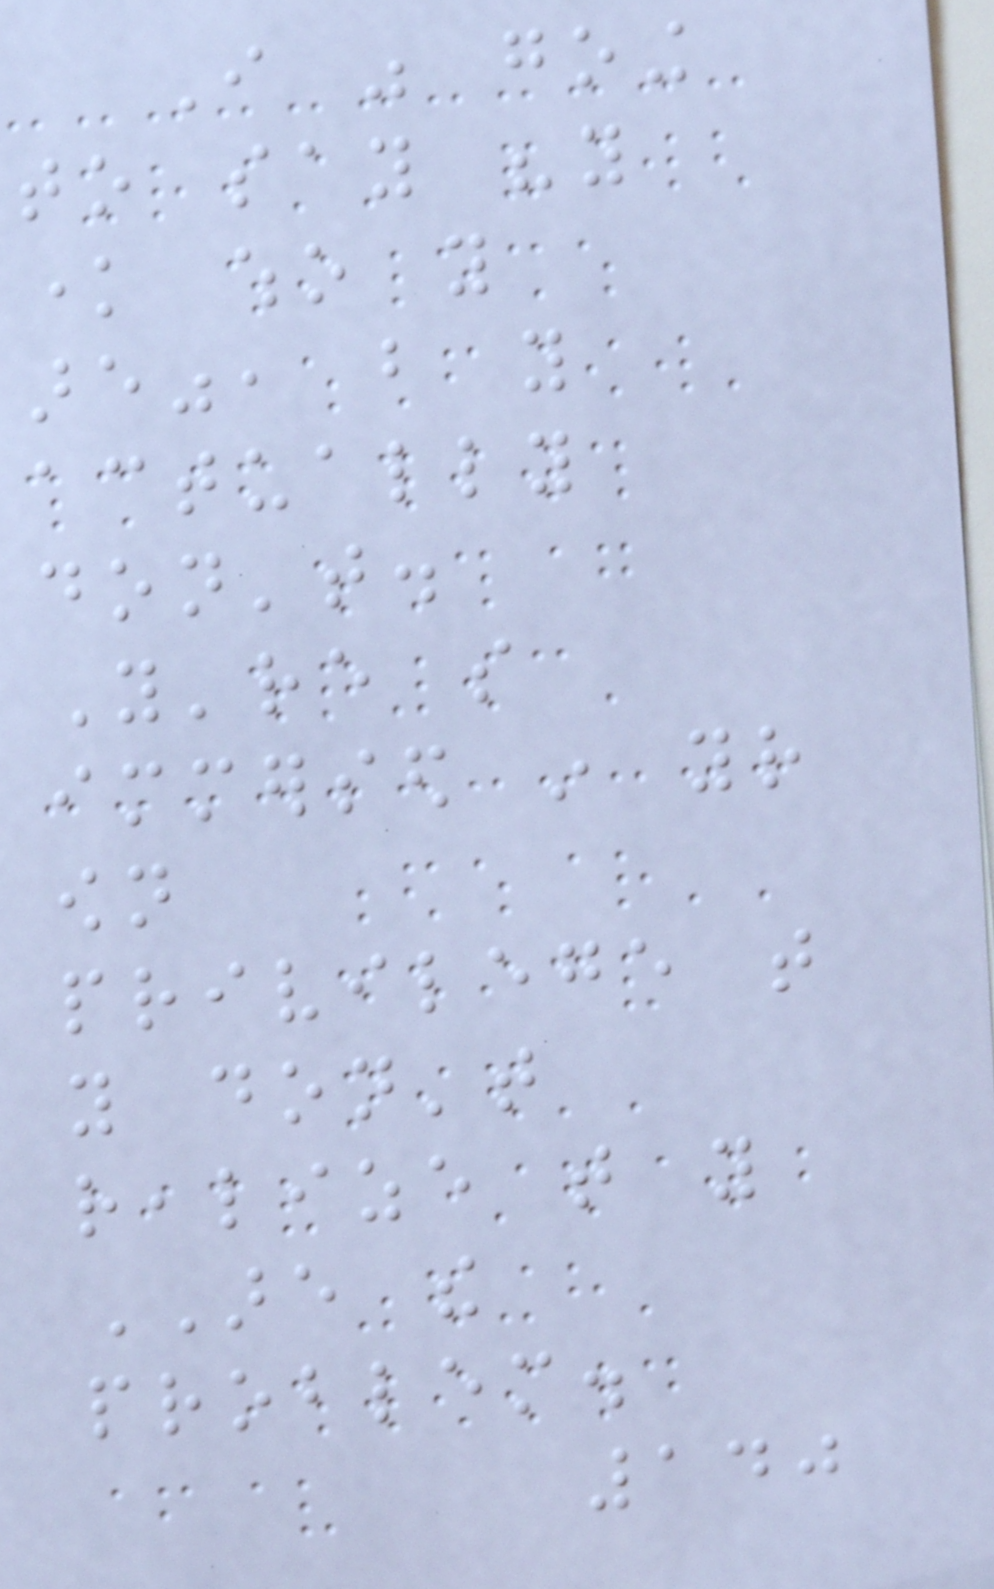I was going
to say "you
know who you
are", but you
actually
don't.
You're so
immersed in your
own
privilege that
you don't
realize that you
ARE the
problem.
140
